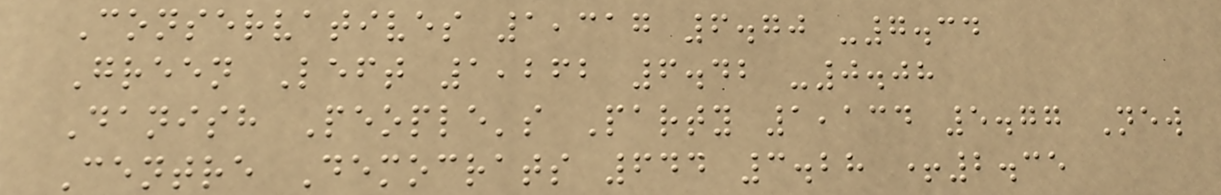Conservatives 1,317 6.70 -7.34
Green Left 1,262 6.42 -0.08
Danish People's Party 1,134 5.77 New
Centre Democrats 644 3.28 +2.35
